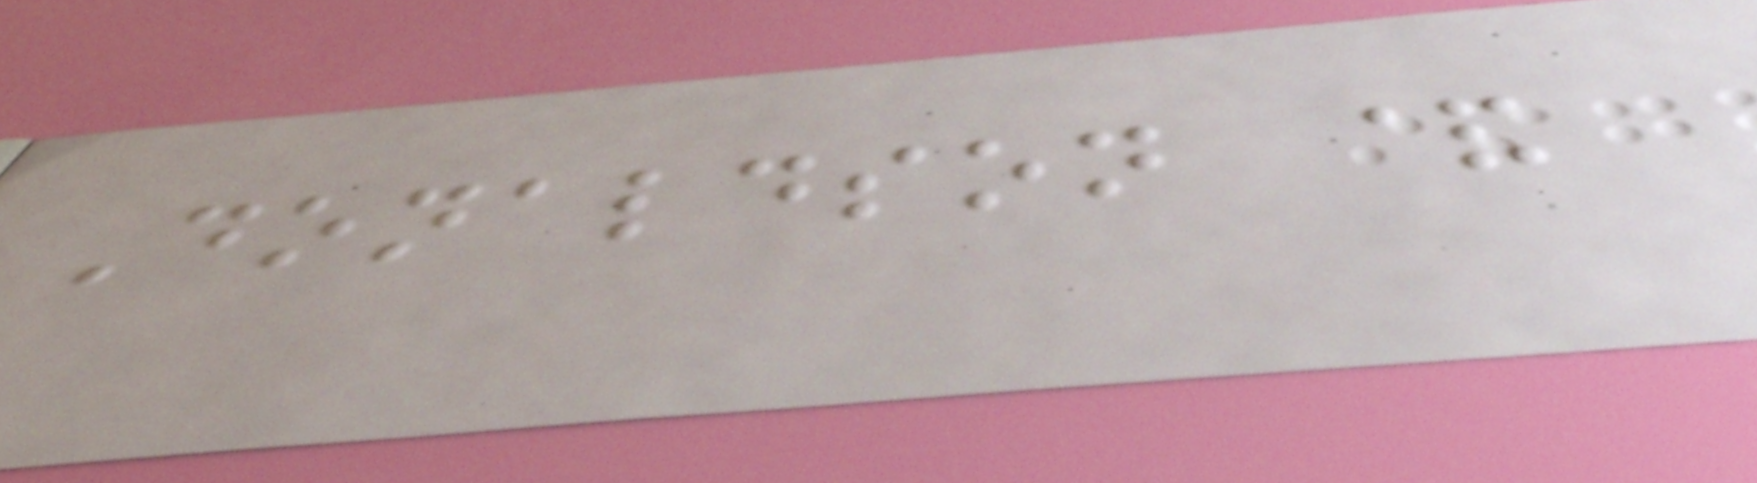Donaldson &
